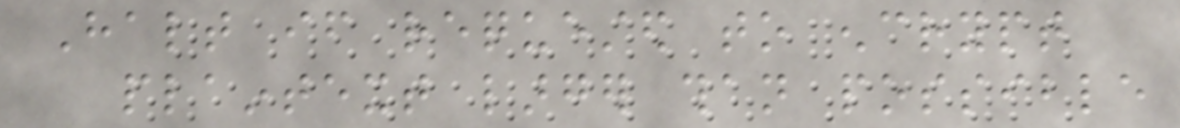Halt if requested to encrypt
plaintext larger than possible
